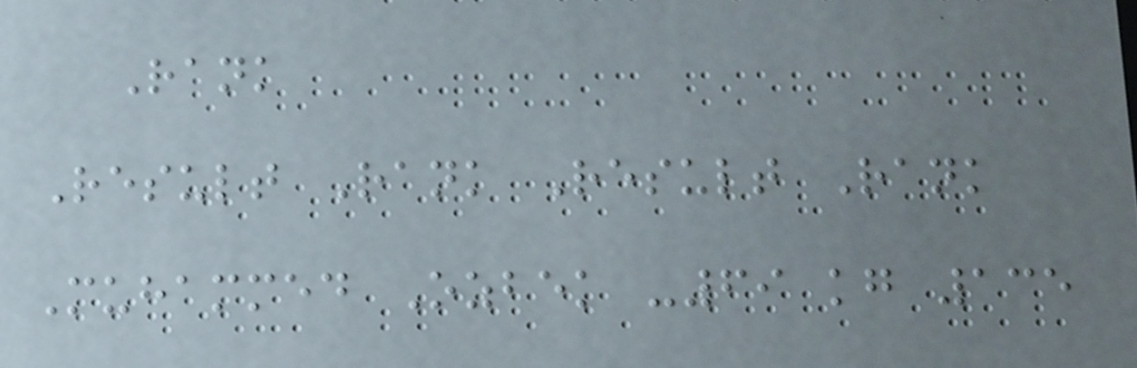Rank
Result Rank Result Rank
Muhammed Ozbek -69 kg 135
